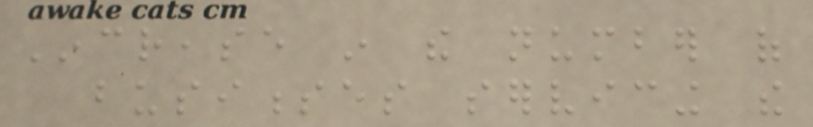Increase in the number of
businesses servicing the
